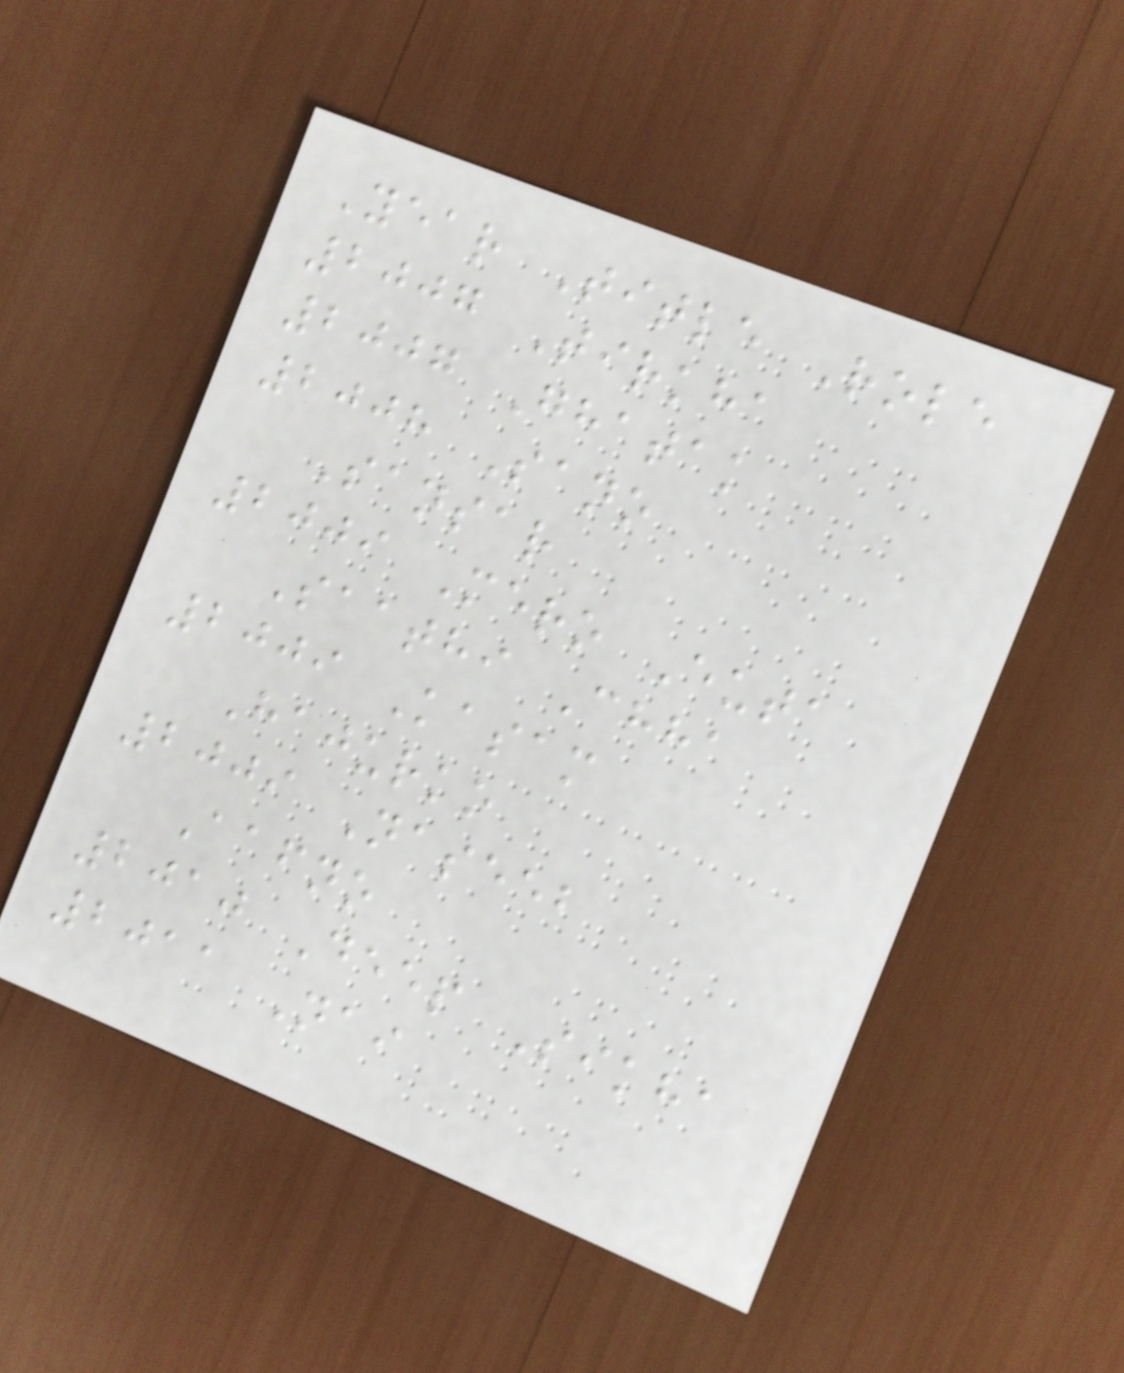Year Title Role
2007 Tirkha
2007 Ghatak
2008 Sano
Sansar
2009 Mero Euta
Saathi Chha
2009 Kasam
Hajurko
2009 Naseeb
Aafno
2010 Deep Sikha
2011 Nai
